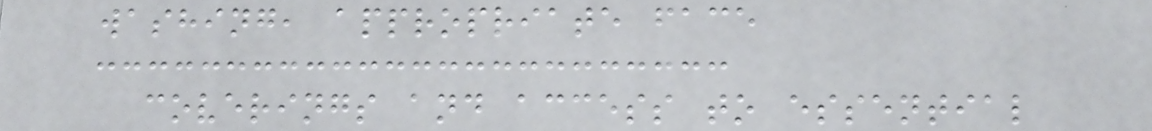washing, appropriate face
coverings and access to essential
